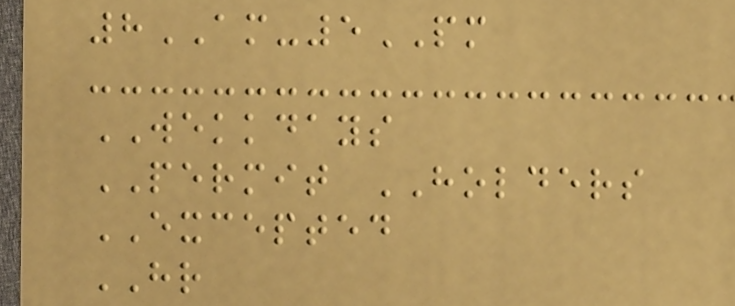8AM-5PM
WEKKDAYS
PERMIT HOLDERS
EXCEPTED
HR
